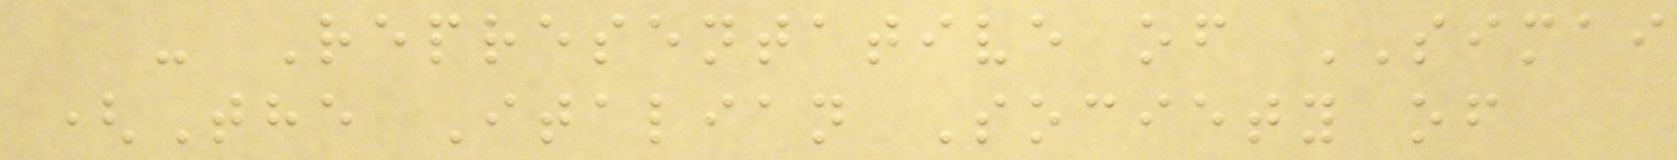- Representative of SIMAI
(The Italian Society of
